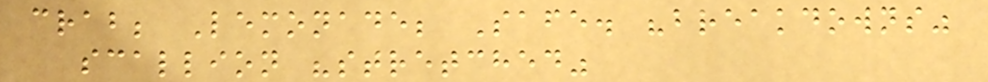crab; Lemonade; Safe. "breakdowns"
scallion "stretched"
